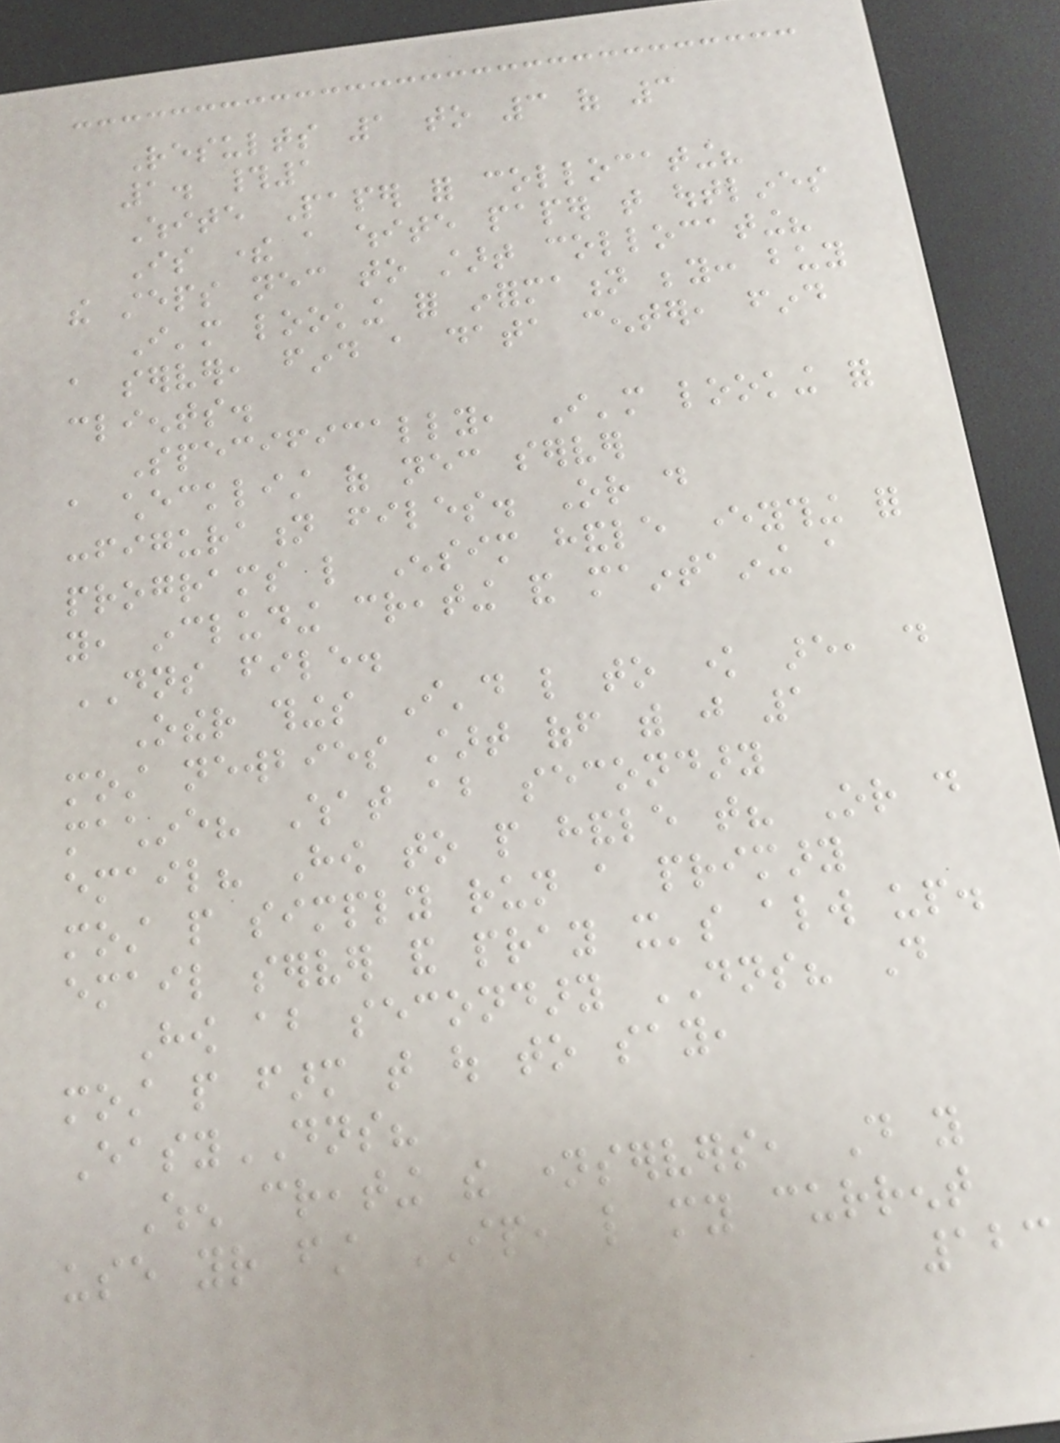Results 1 to 3 of 3
1. #1
White Paper for collocating?
Is there a white paper that outlines
the steps necessary to start collocating?
I'm looking for information beyond: buy
a server, find a data center, find
clients.
Specifically, I'm looking for
a checklist of necessary server
configuration files. Or do
programs like Ensim handle everything for
you, including creating and maintaining a
DNS file.
Other things I'd like to know are, do
most newbies start off with just 1
machine? What about secondary
email? How to people handle that? Or do
most people simply run a primary
email server and pray it's always up.
How about secondary DNS? Do
most people farm that out to say,
EasyDNS?
When creating the nameservers, Do you
use your first IP, like my current
123
